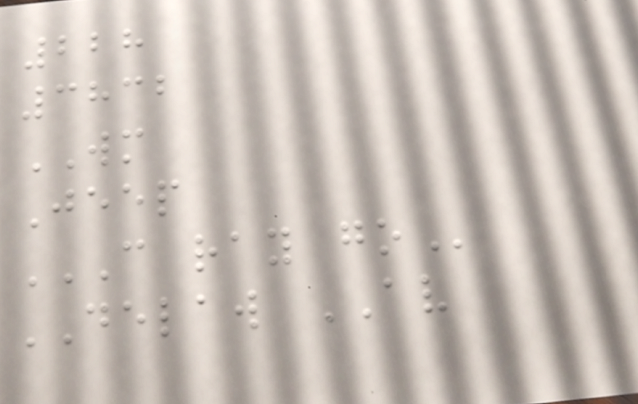228
3832
WM
Jeep
C RAY GO
DELAW AV
